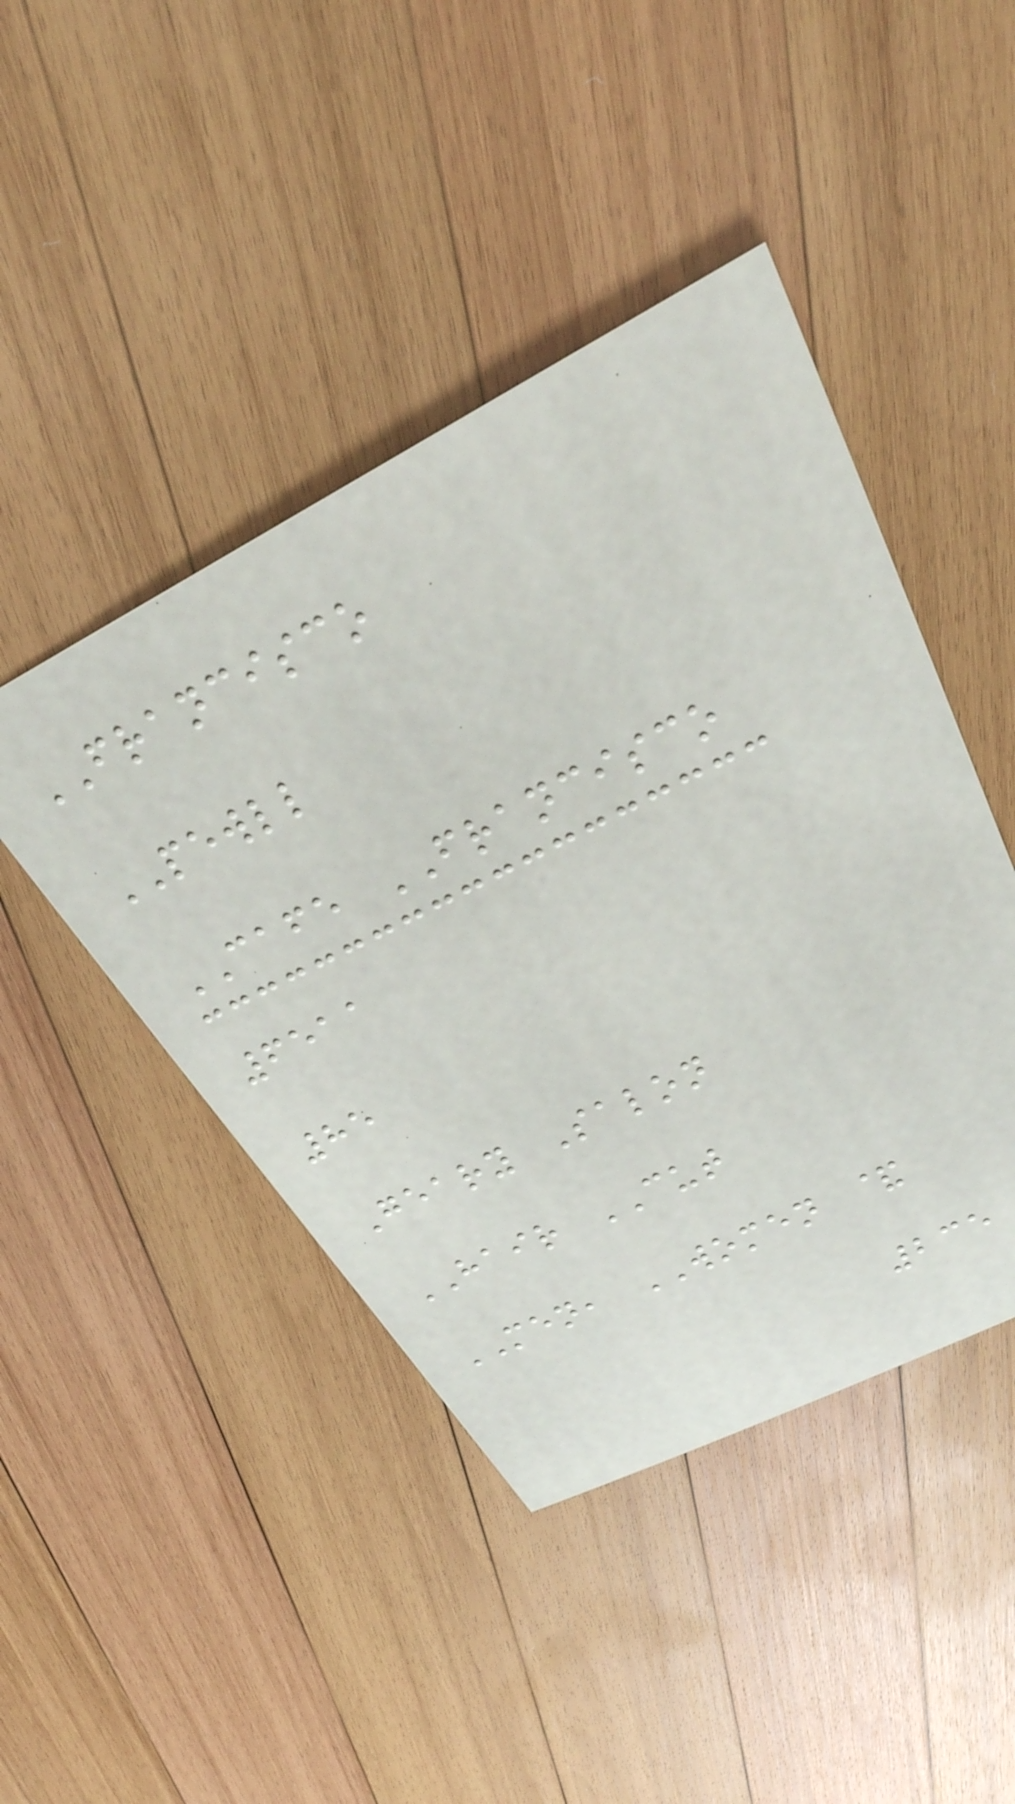FRANCISCO
PEWLL
CAFE FRANCISCO
6511
85
Geary Salon
HAIR CUT
MEN, WOMEN &
235
